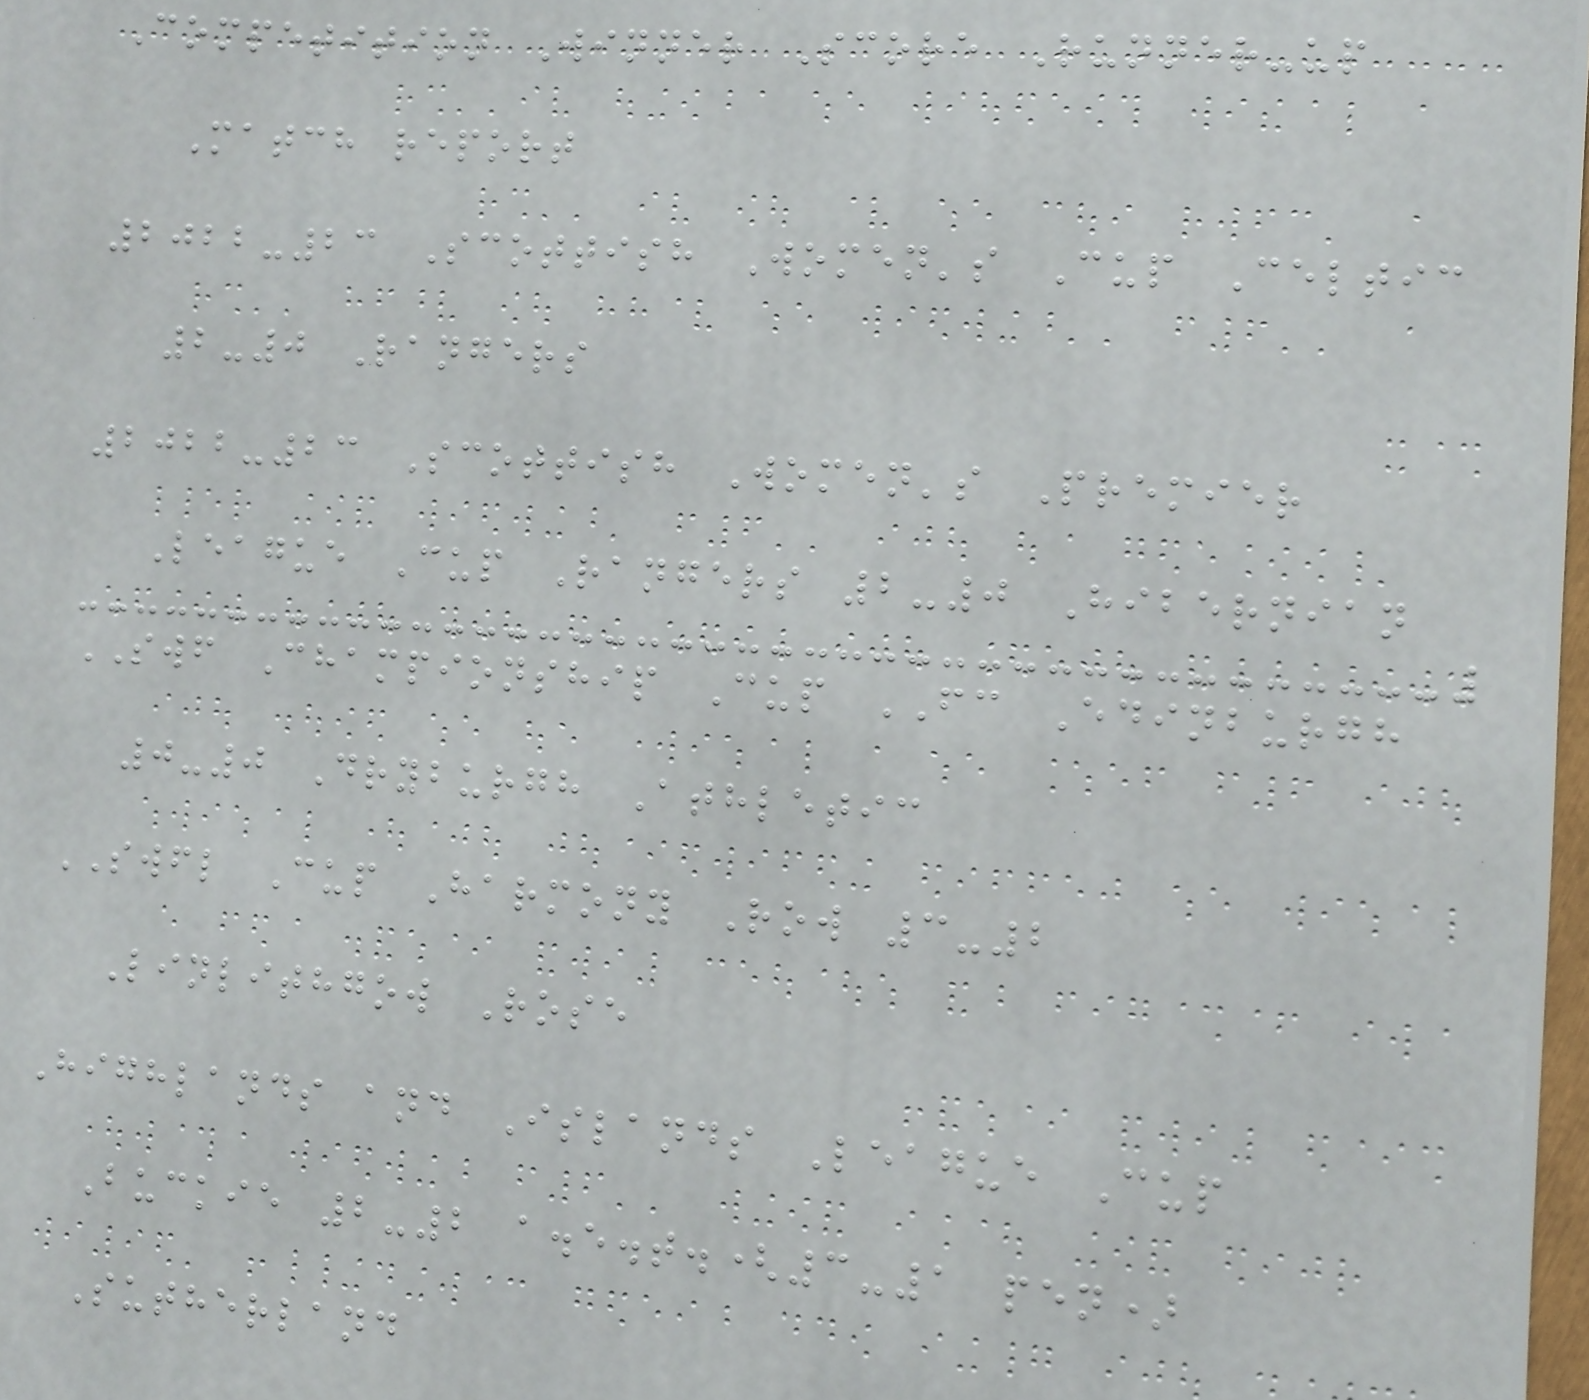Competition Winner Score Runner-up
Match report
2022-23 Scottish Women's Cup Celtic
2-0 Rangers
2022-23 Scottish Women's Premier
League Cup Rangers 2-0 Hibernian
SWF Championship Cup FC Edinburgh
0-0 Dryburgh Athletic
SWFL Cup Harmony Row 3-2
Linlithgow Rose
Highlands and Islands League Cup
Buckie 2-2 a.e.t.(3-1 pen)
Sutherland
